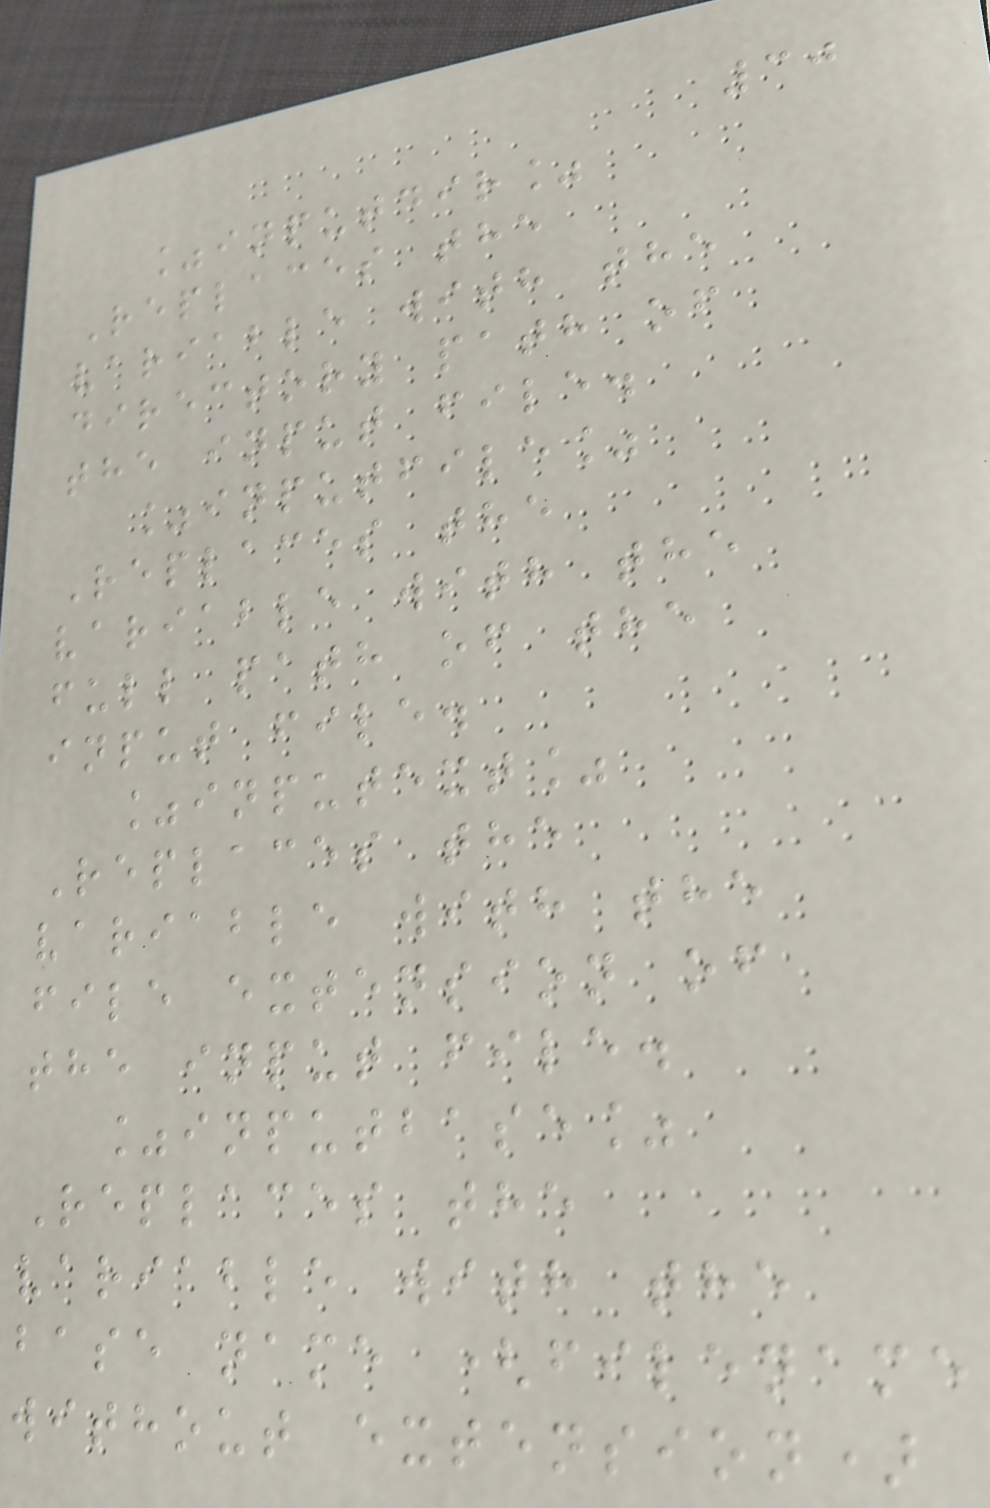30
%inputdir%
Replaces the
variable with the
directory path of
the input file.
%inputfile%
Replaces the
variable with the
full path of the
input file.
%inputext%
Replaces the
variable with the
file extension of
the input file.
%inputbase%
Replaces the
variable with the
base name (filename
without extension)
